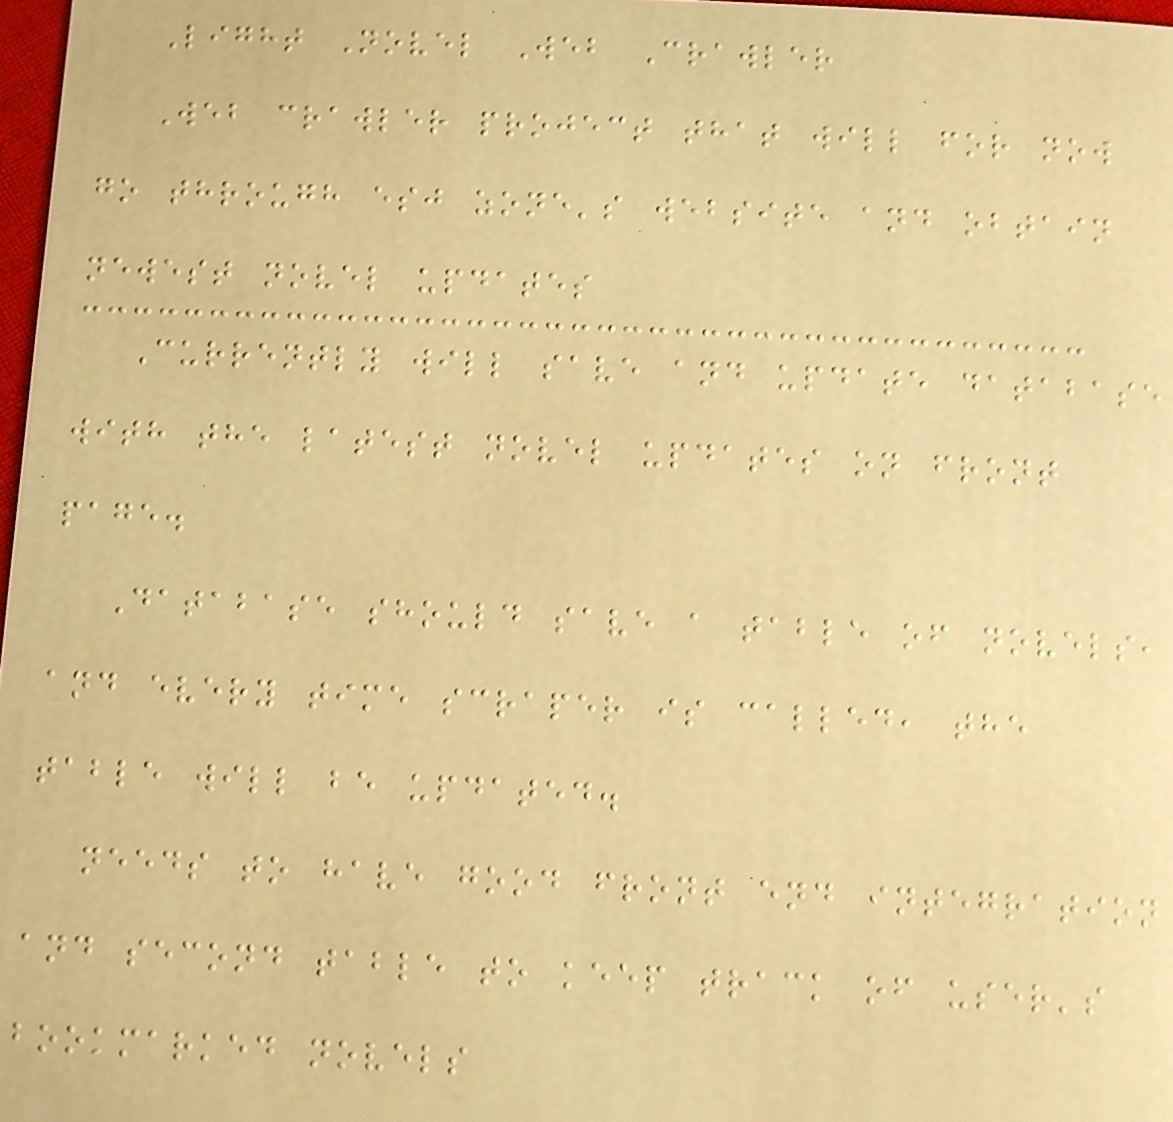Light Novel Web Crawler
Web crawler project that will for now
go through esj zone's website and obtain
newest novel updates
Currently will save and update database
with the latest novel updates on front
page.
Database should save a table of novels,
and every time scraper is called, the
table will be updated.
needs to have good front end integration
and second table to keep track of user's
bookmarked novels
